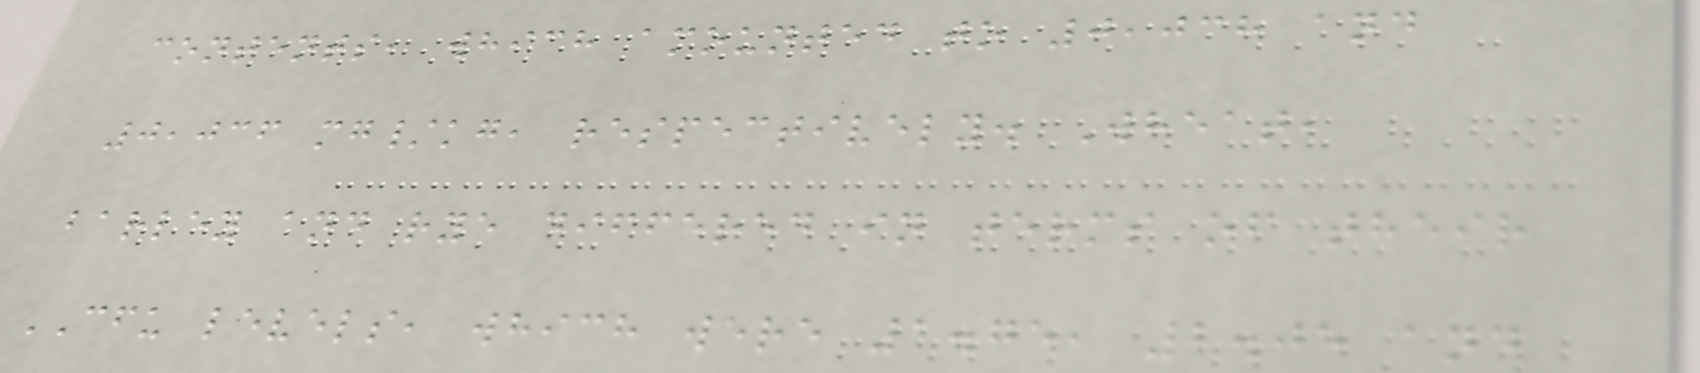contents, which amounted to 0,038 and
0,036 mg/kg, respectively. Wheat,
barley and rye differed in terms of their
CFU levels, which were 1.75, 2.05 and
